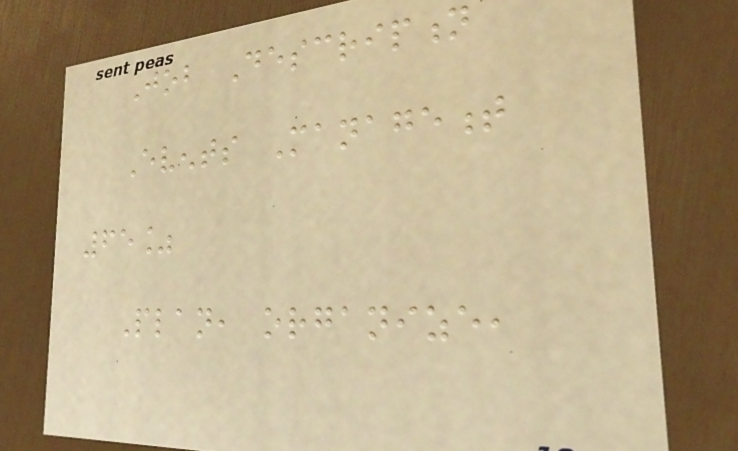Job Description
Events Management
65%
Plan, organize,
